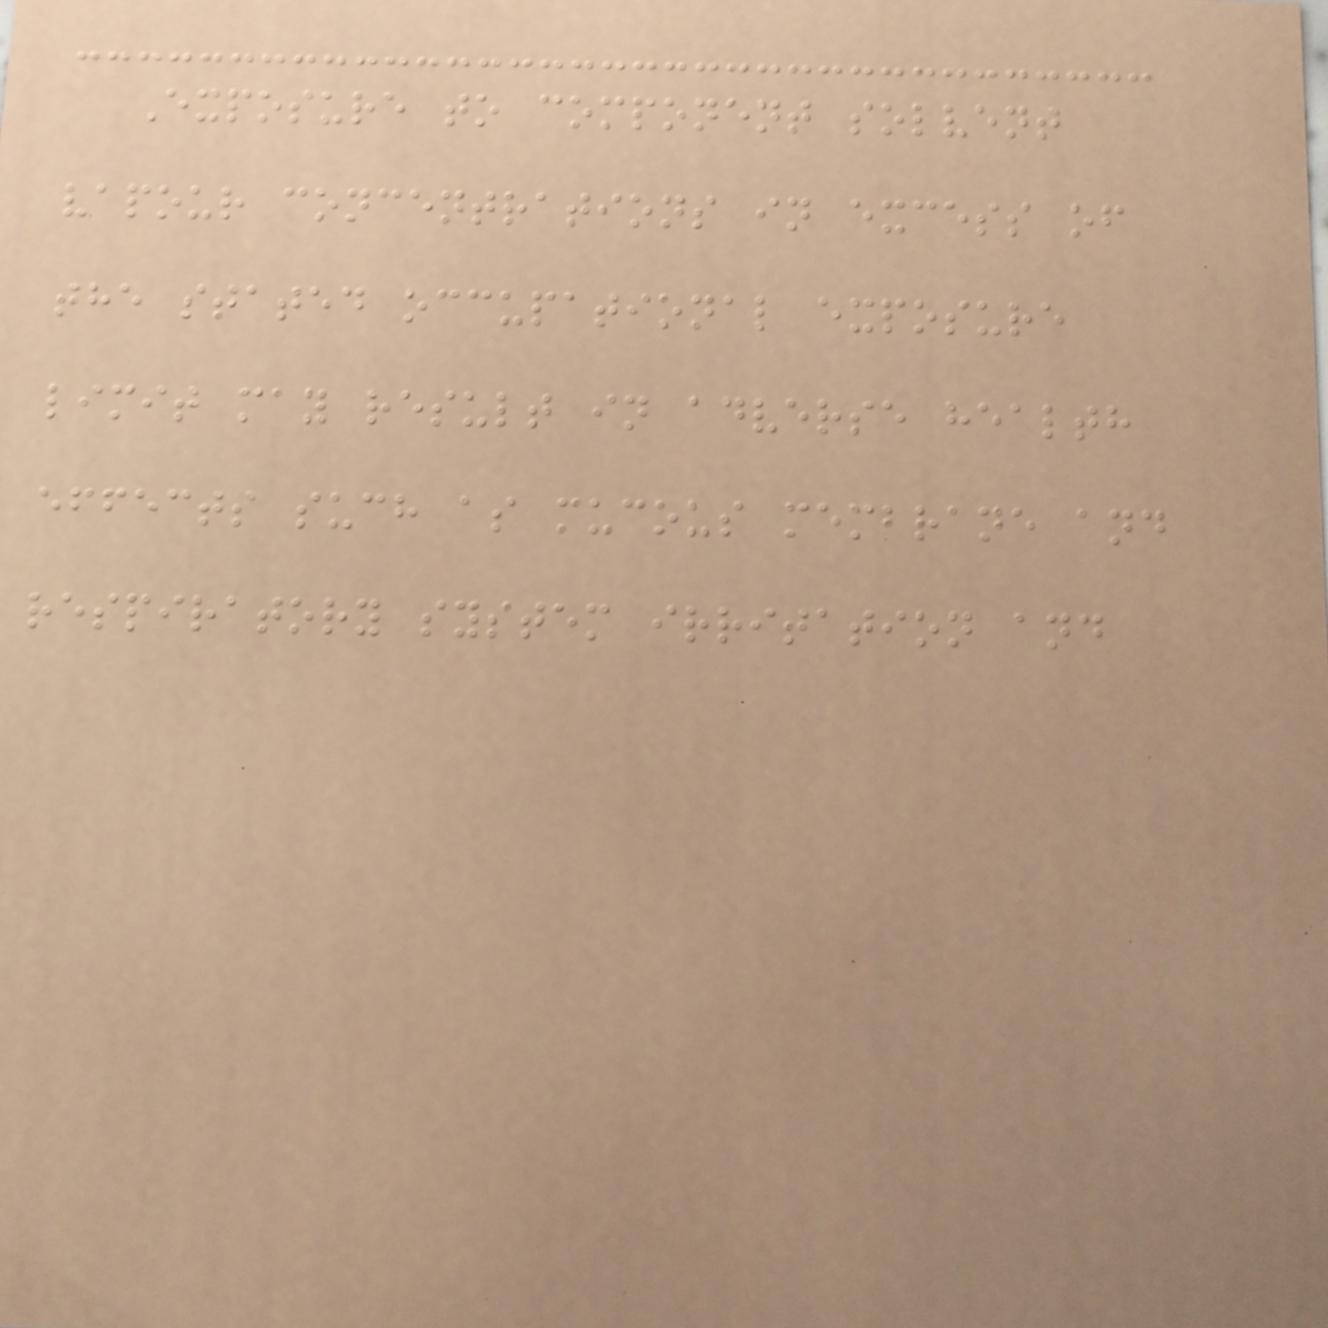Exposure to component solvent
vapour concentrations in excess of
the stated occupational exposure
limit may result in adverse health
effects such as mucous membrane and
respiratory system irritation and
